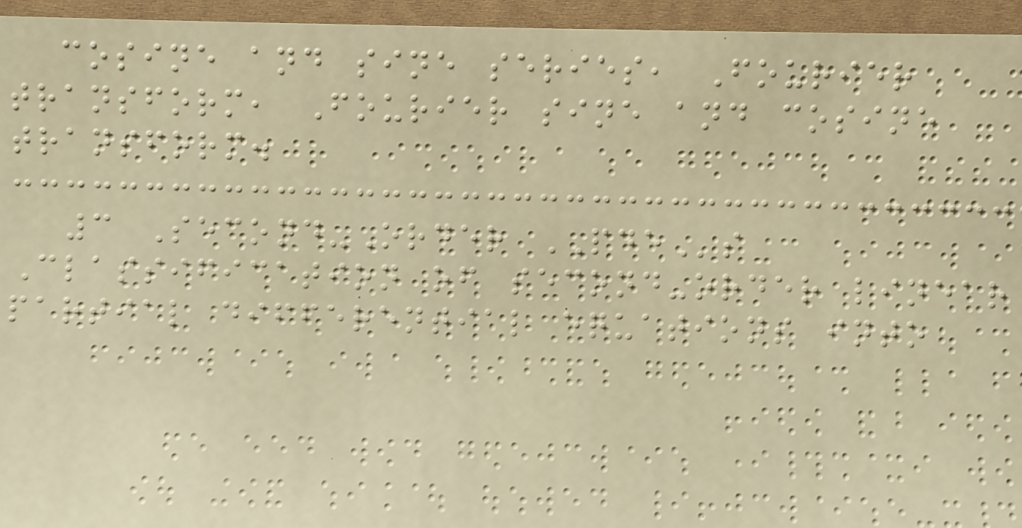cosine and sine series, Fourier
transform, Fourier sine and cosine
transform.
3 Second-Order PDEs
Classification of second-order linear
partial differential equations into
